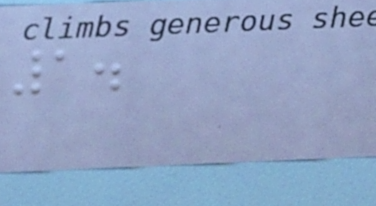1.
